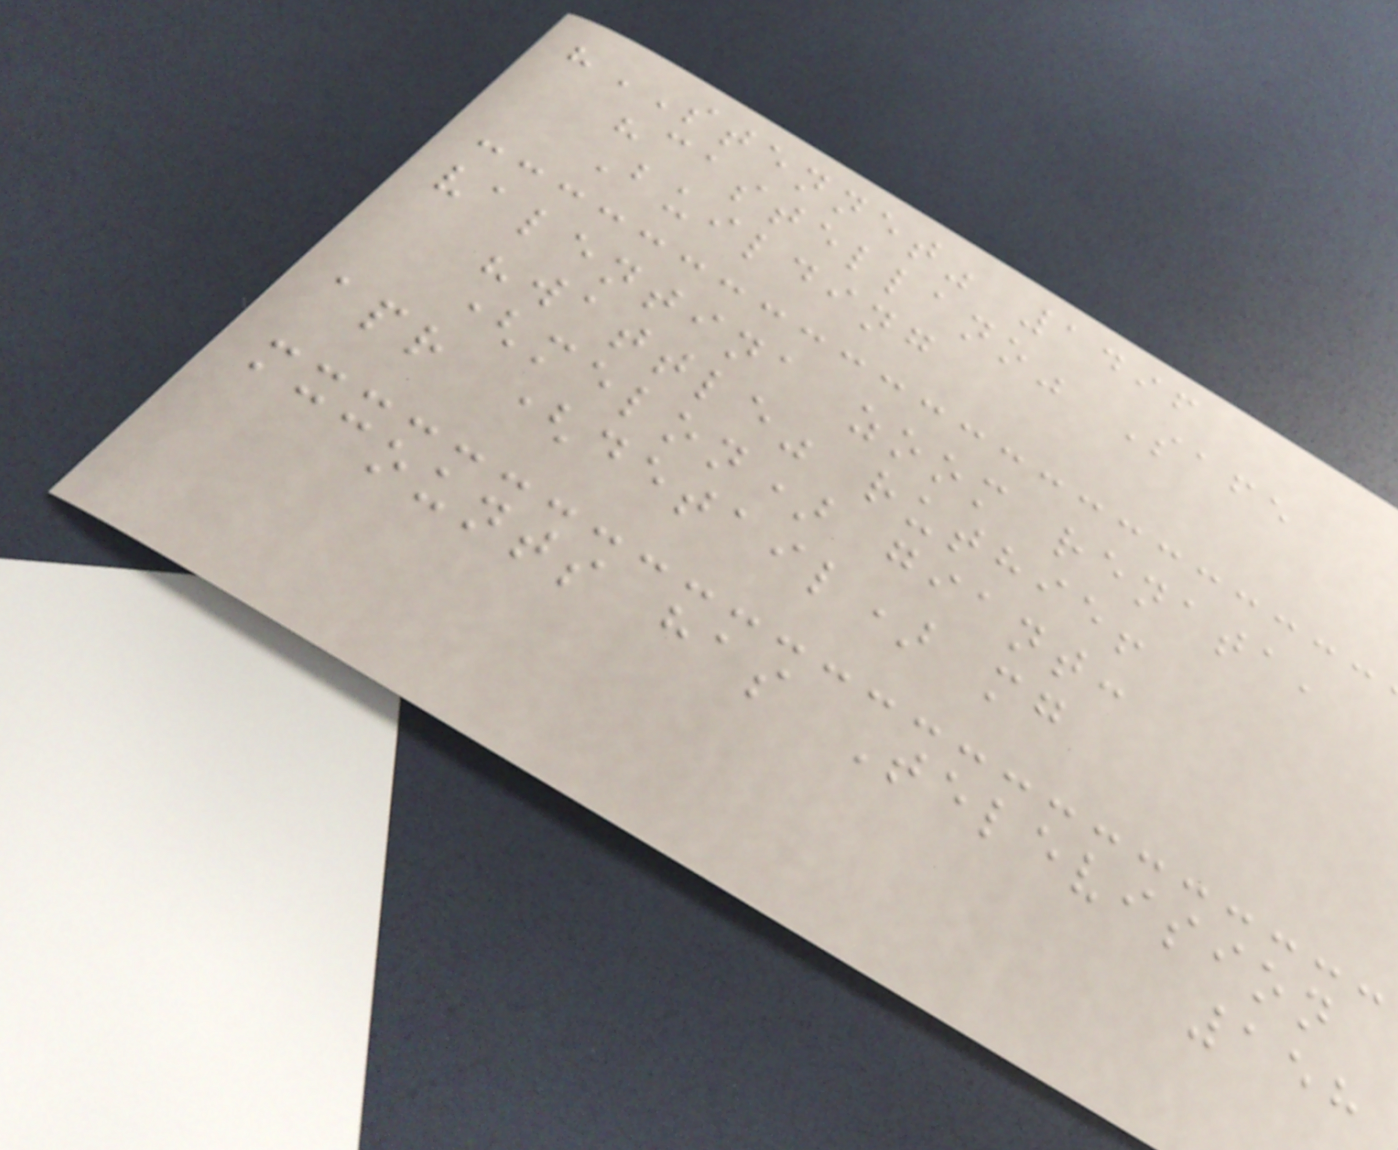"STENNET" 1496
"castellano" Safe
Building
valentina zoom renata,
"wattle" ruthie!
(melon) giant:
apr (detail) mg
accounts has Television
158
